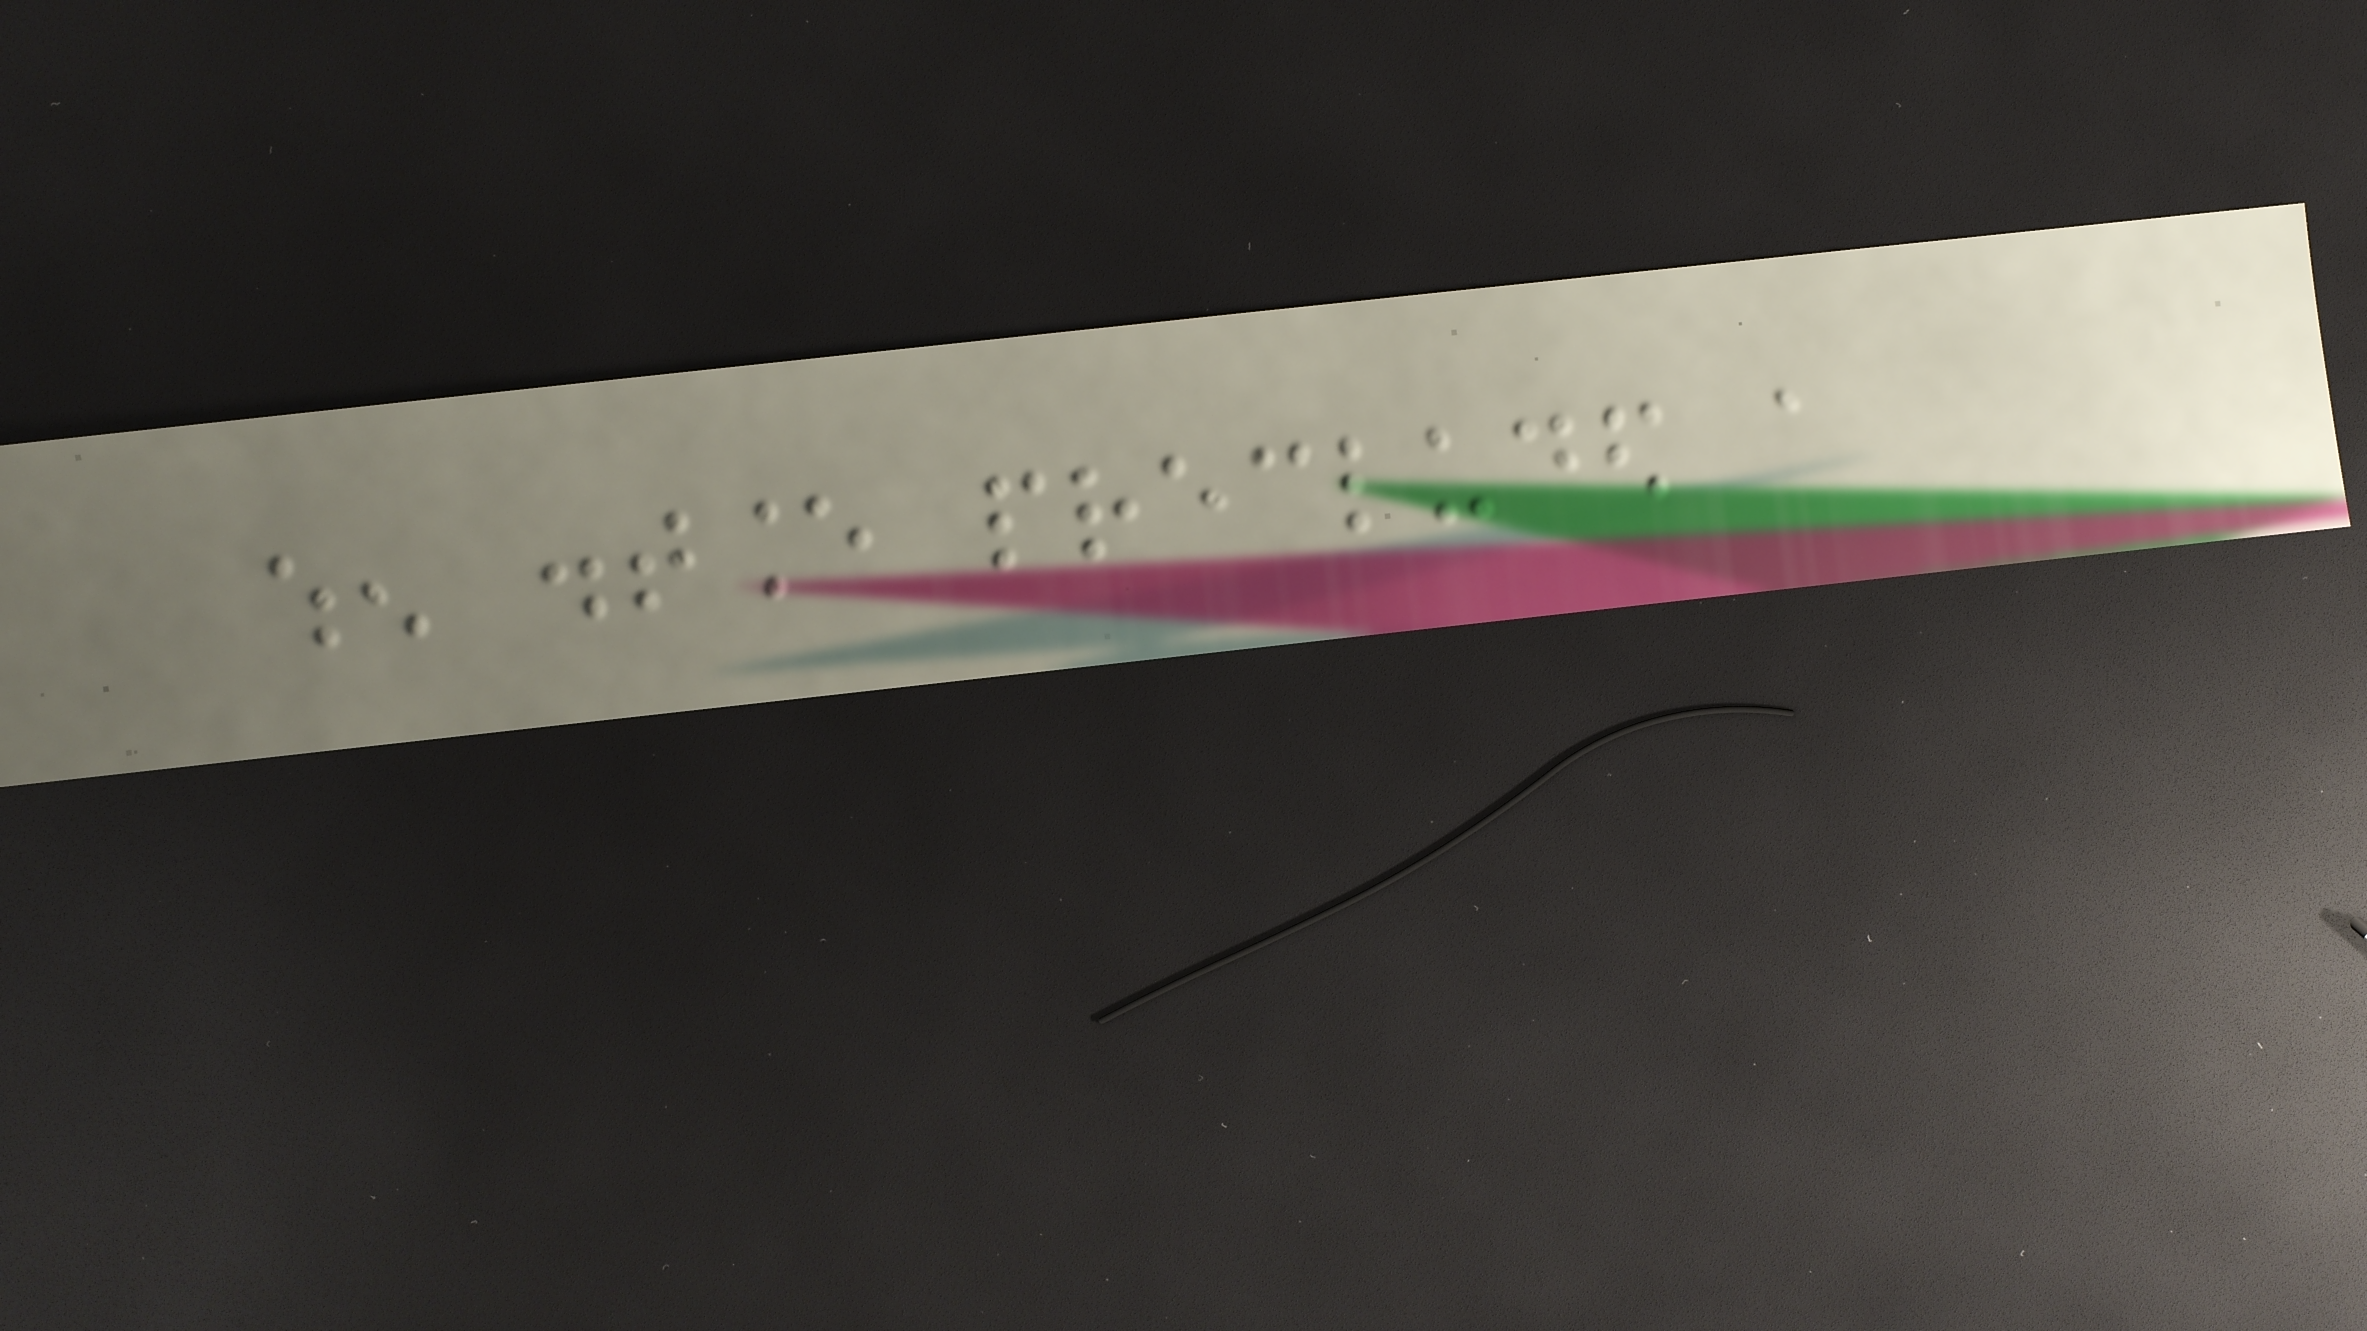when distance precluded a
